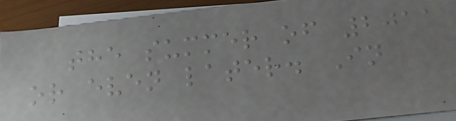the summer of 2011
or even later. In
